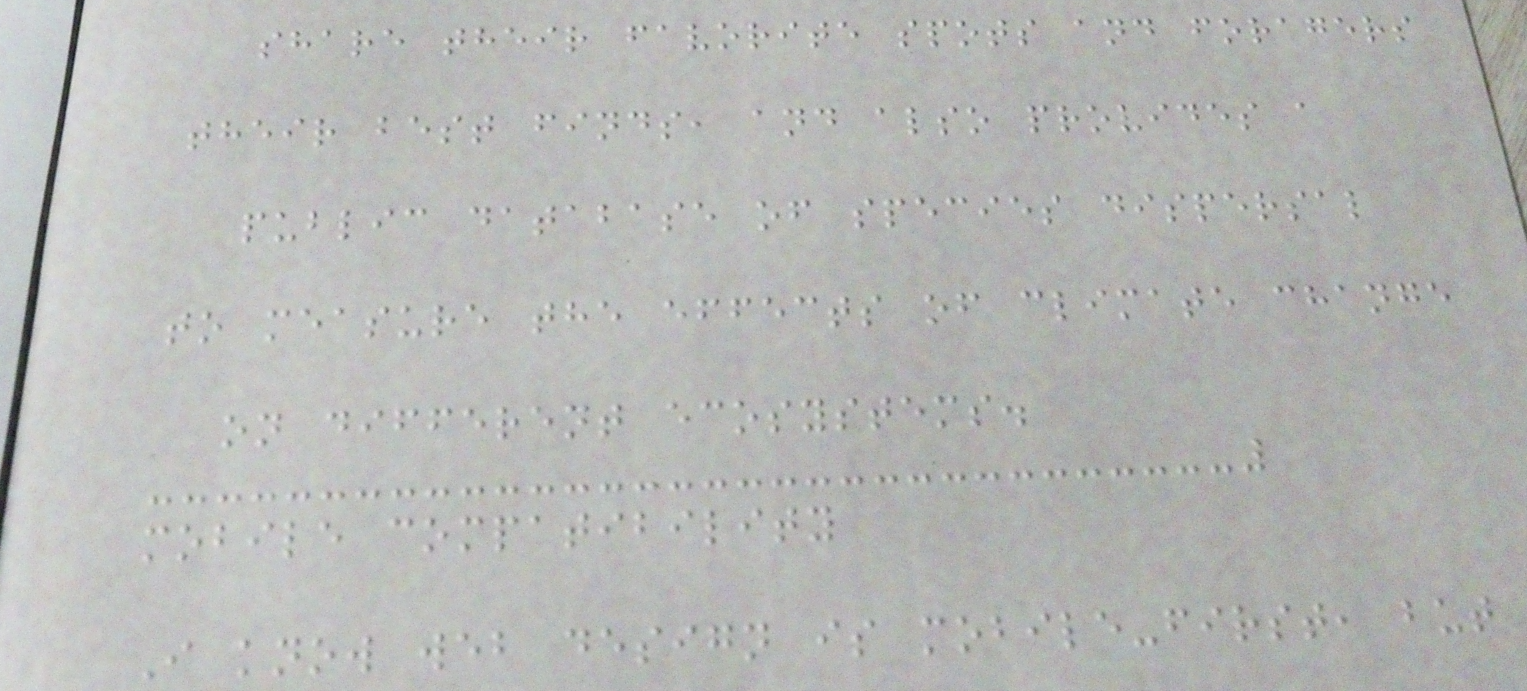share their favorite spots and foragers
their best finds, and also provides a
public database of species dispersal
to measure the effects of climate change
on different ecosystems.
mobile compatibility
I know web design is mobile-first, but
